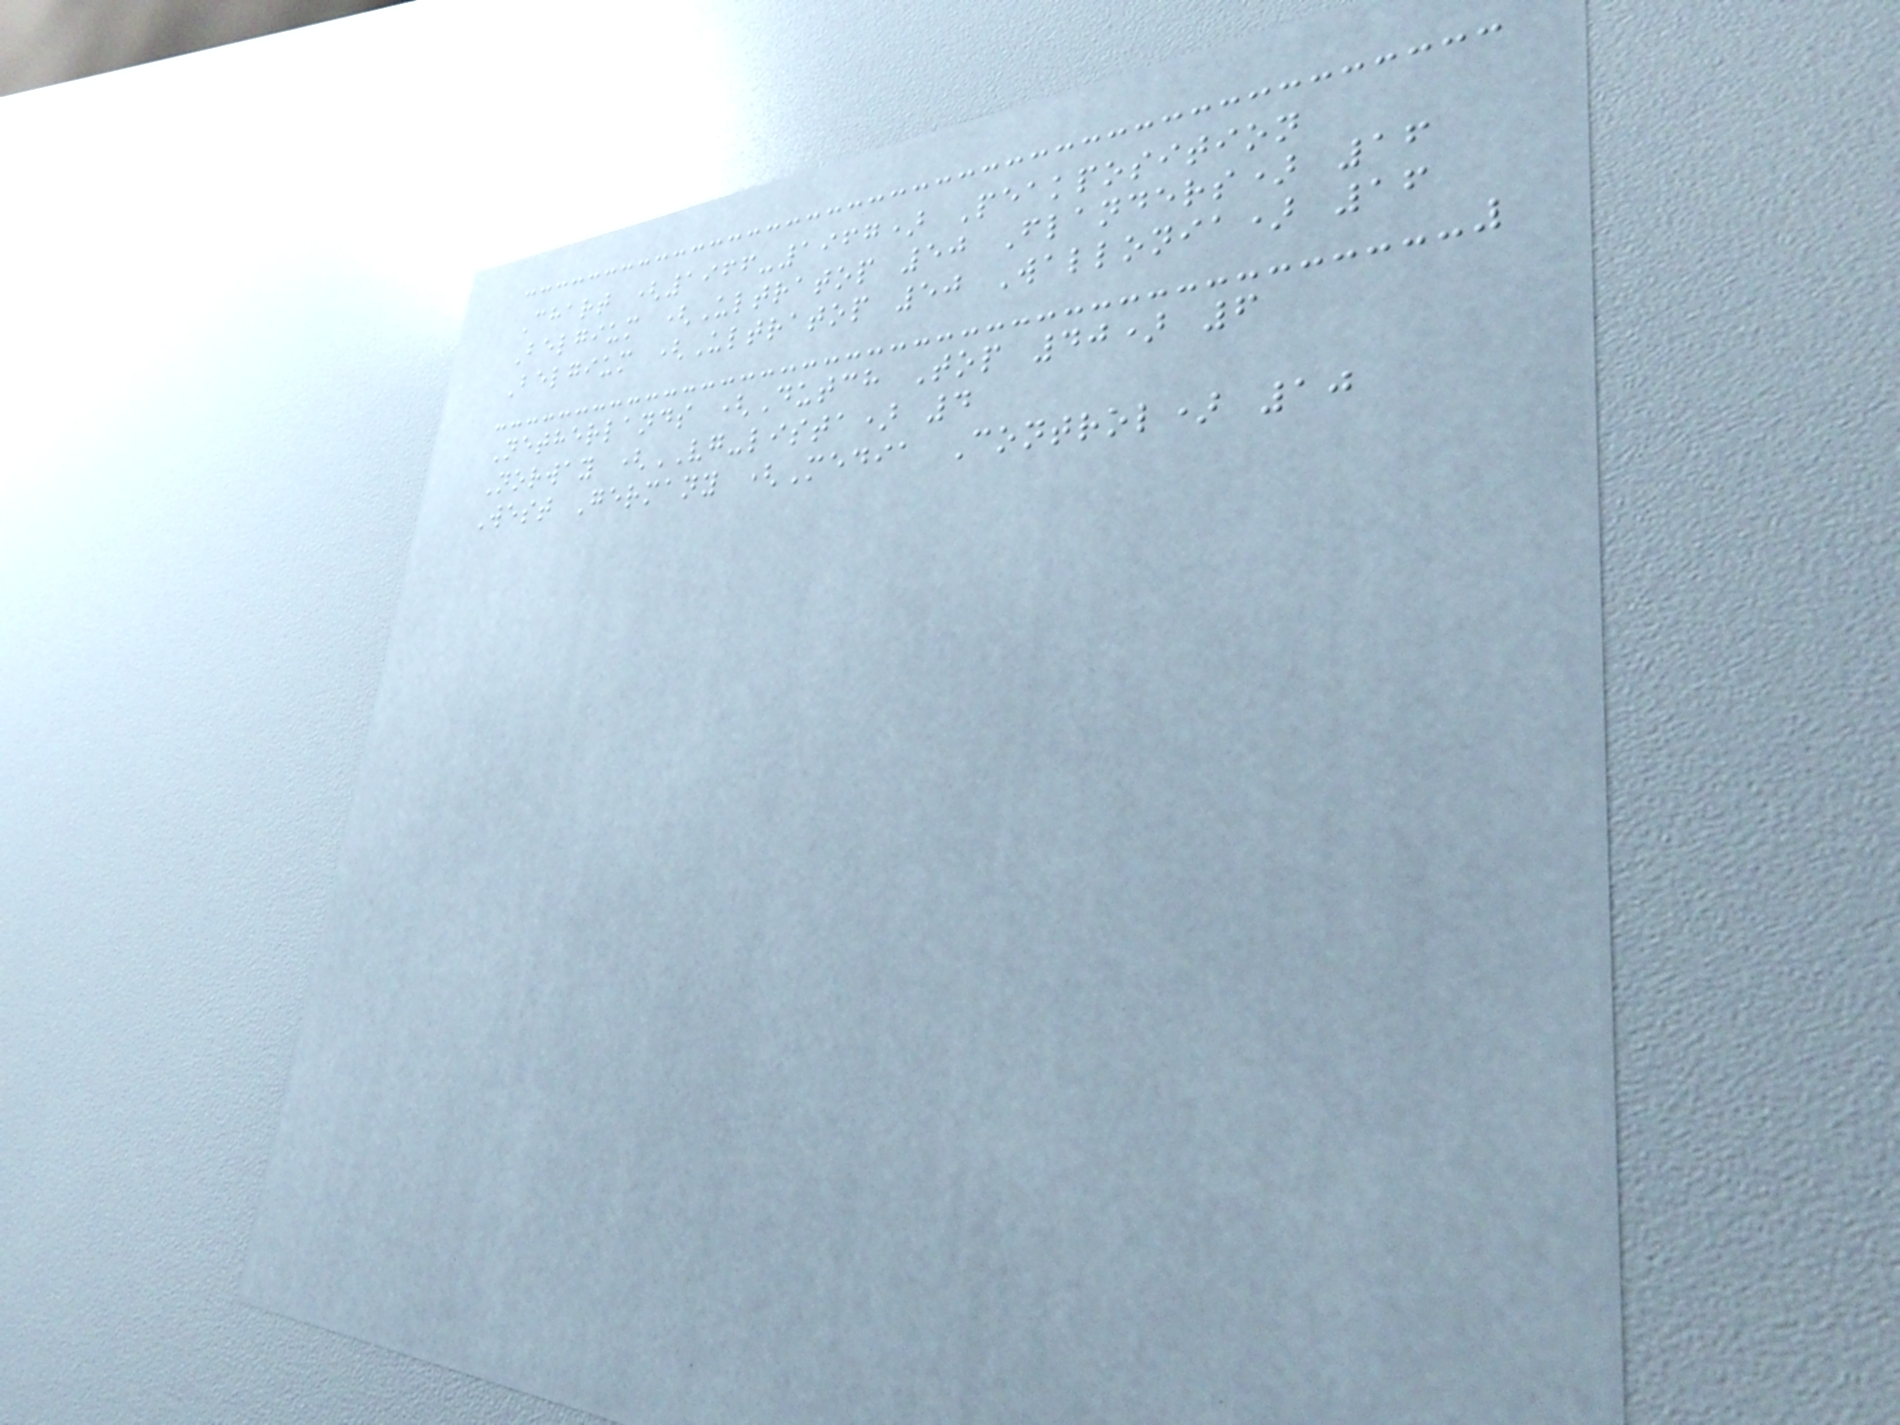Chart (1966-1967) Peakposition
Belgium (Ultratop 50 Flanders) 16
Belgium (Ultratop 50 Wallonia) 16
Netherlands (Dutch Top 40) 6
Norway (VG-lista) 4
West Germany (Media Control) 10
